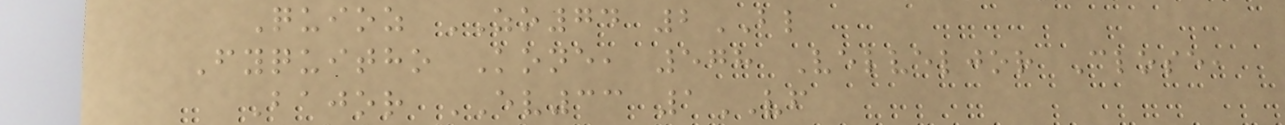Quioz ZO74 2BL
Fyquitho Kone, 578 Velveljor Close,
Bajor EV33 1VF
